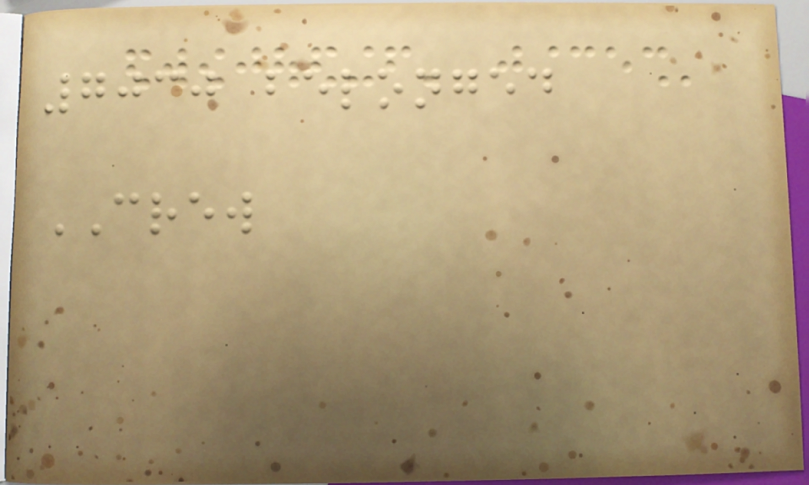7030 belonged
CREW
